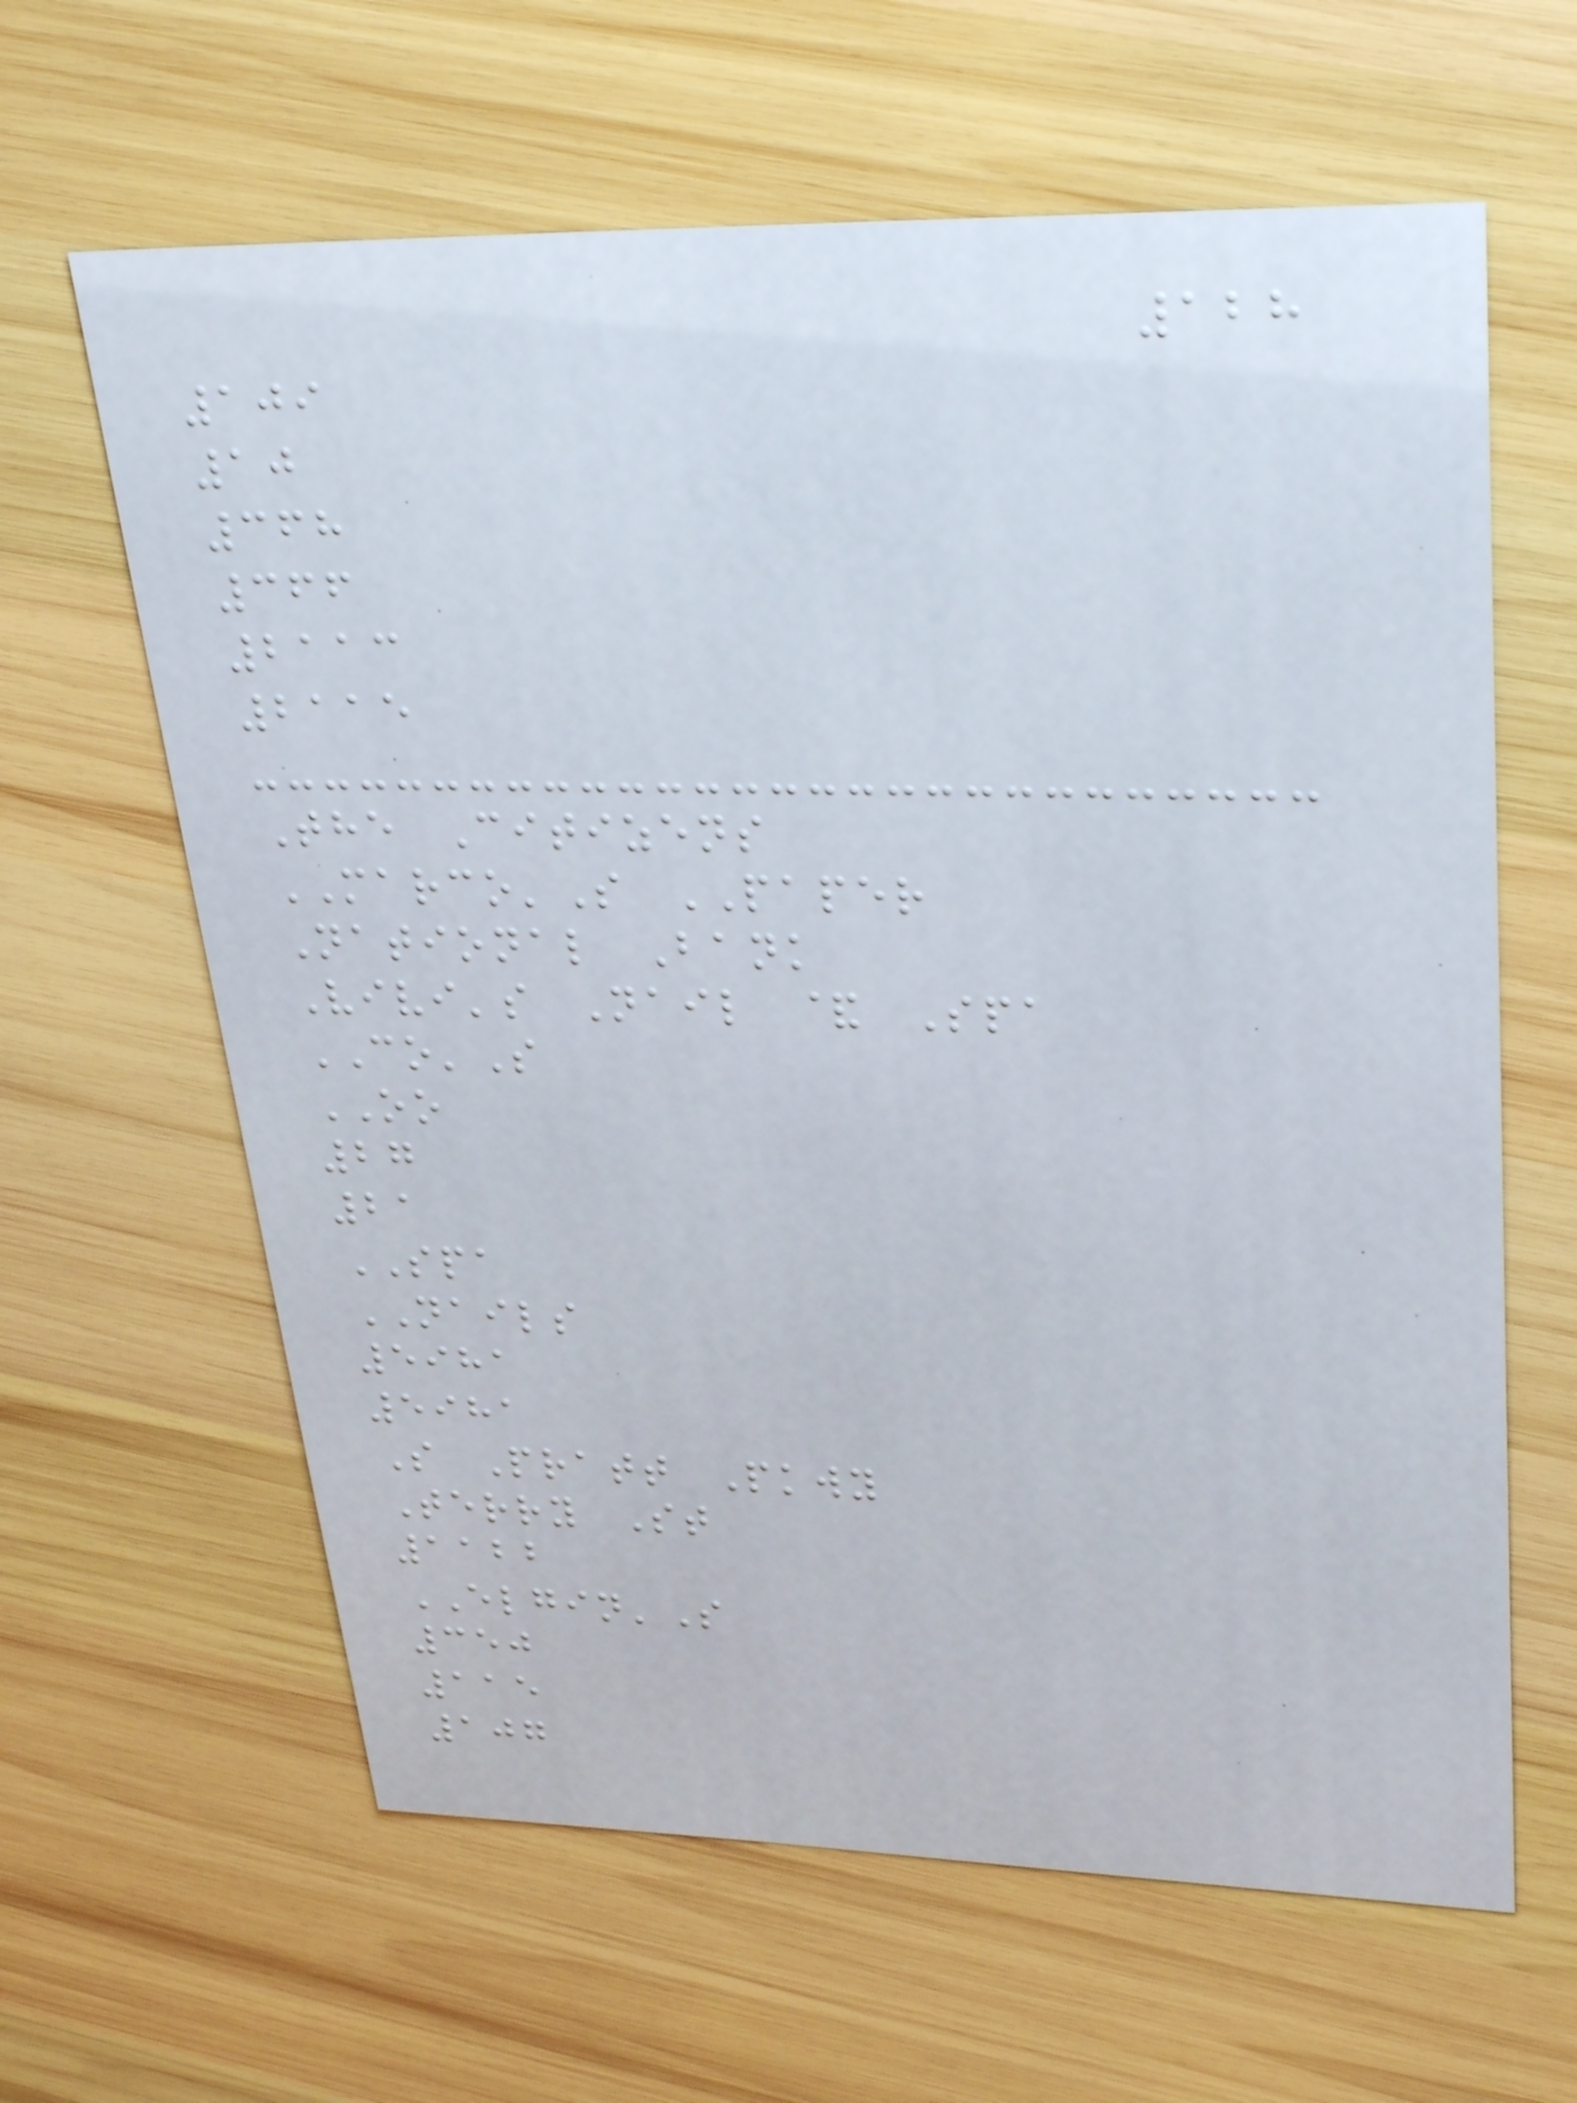128
109
10
368
366
2113
2115
The Citizens
MARCO'S PAPER
National Bank
Vivi's Nail & Spa
CO'S
OO
27
21
SPA
NAILS
5981
5981
S Pratt Pkwy
Terry St
1122
ELGIN'S
350
115
107
